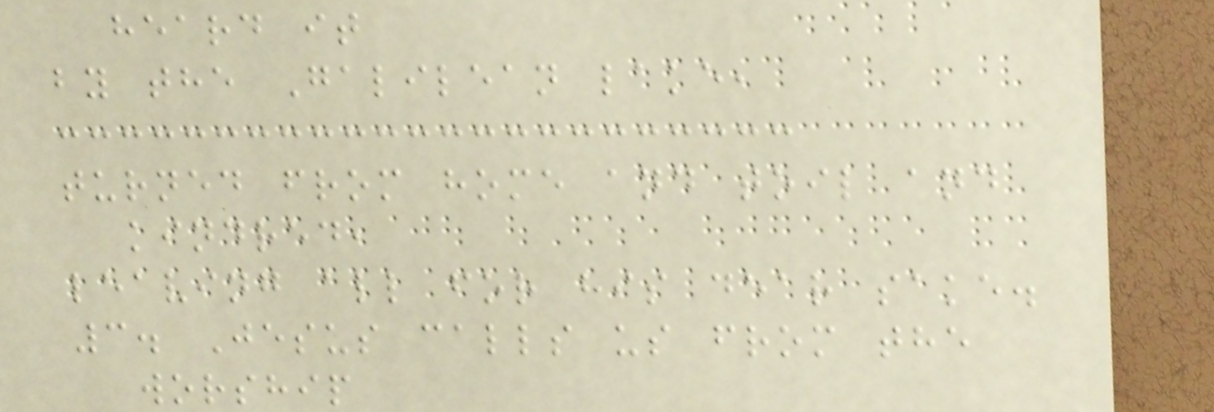heard it
by the Galilean lake,
turned from home and toil and
kindred,
leaving all for his dear sake.
3. Jesus calls us from the
worship
